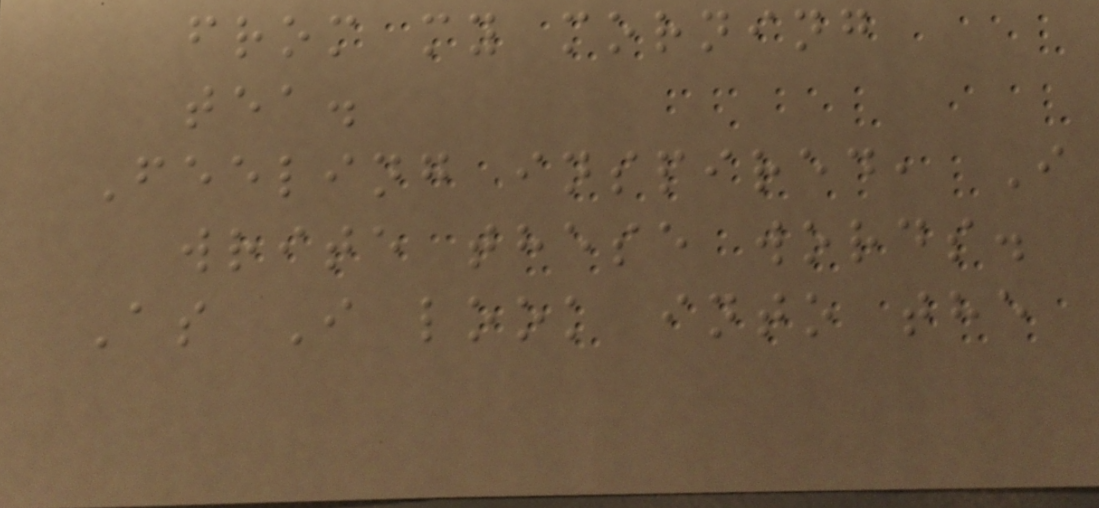from my morning
tea.
Feeling inspired, I
write these words.
As I look into the
